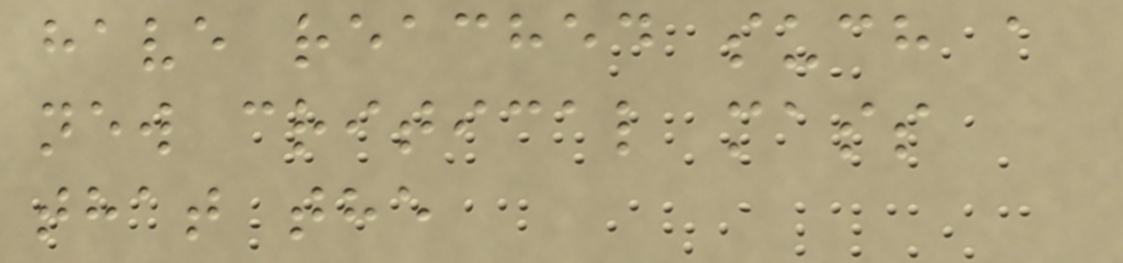have reached such a
new critical mass
that the
